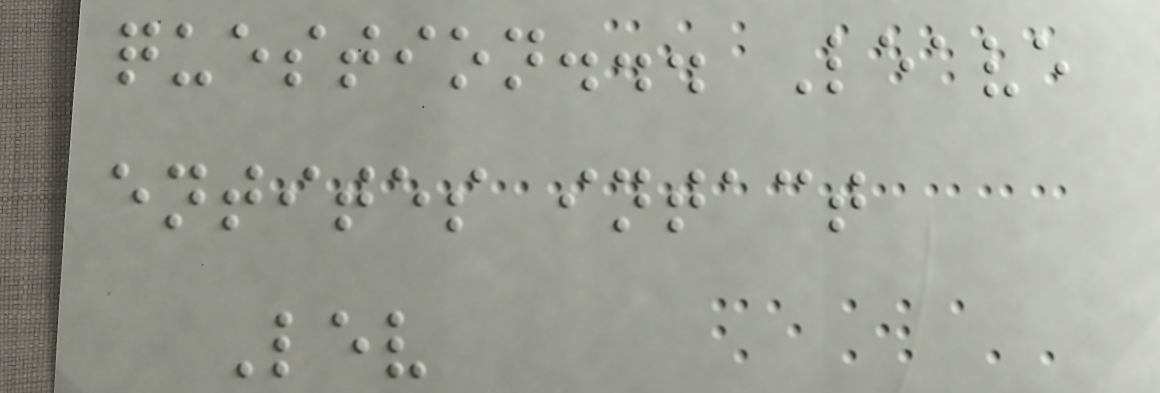question... Leave
entites intact
Lev
